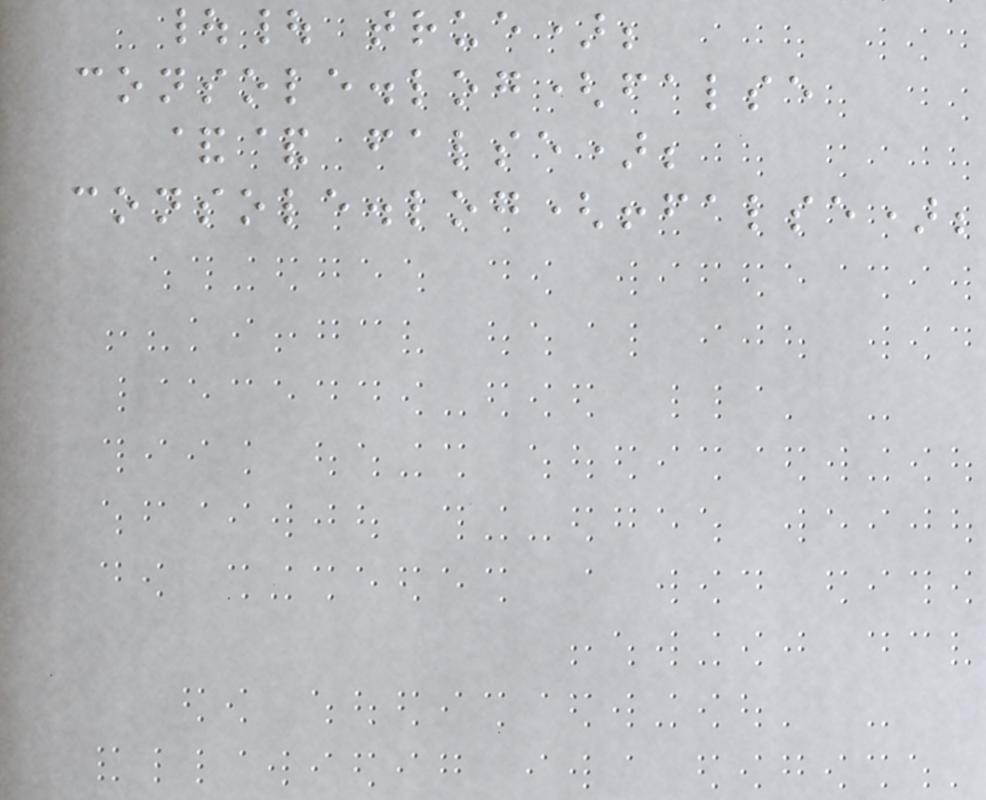|| true);
console.log(false
&& false);
console.log(!false);
